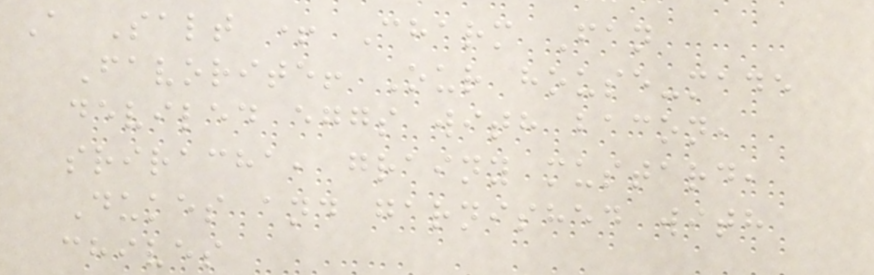A Salt + Charm Fan
Favorite! Our house-made
deviled eggs with bacon,
sriracha, grainy mustard,
Dukes and garnished with
chives
